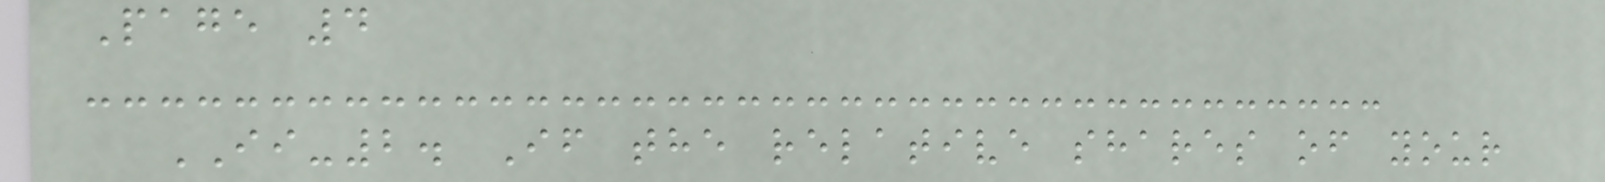Page 4
II-2. If the relative shares of your
